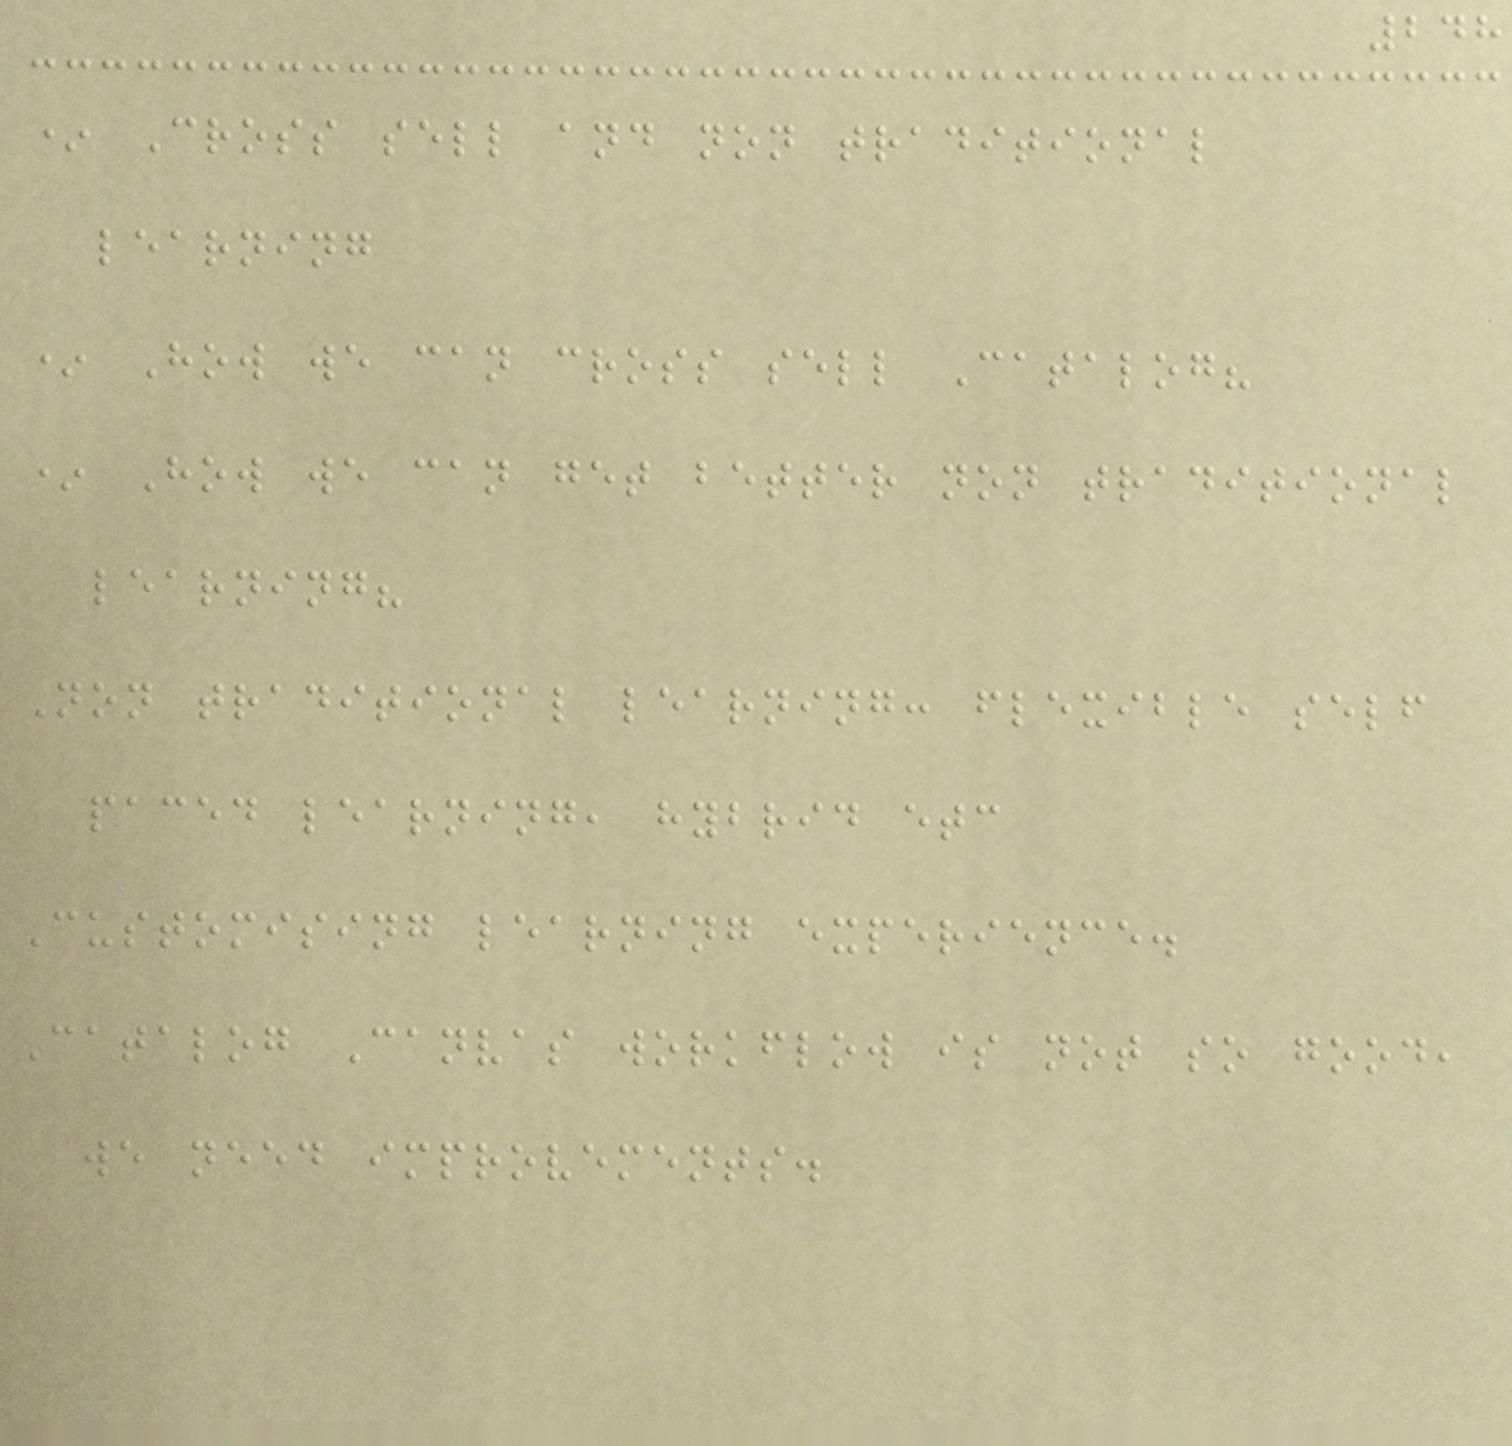248
* Cross sell and non traditional
learning
* How we can cross sell Catalog?
* How we can get better non traditional
learning?
Non traditional learning: flexible self
paced learning, hybrid etc
Customising learning experience.
Catalog Canvas workflow is not so good,
we need improvements.
